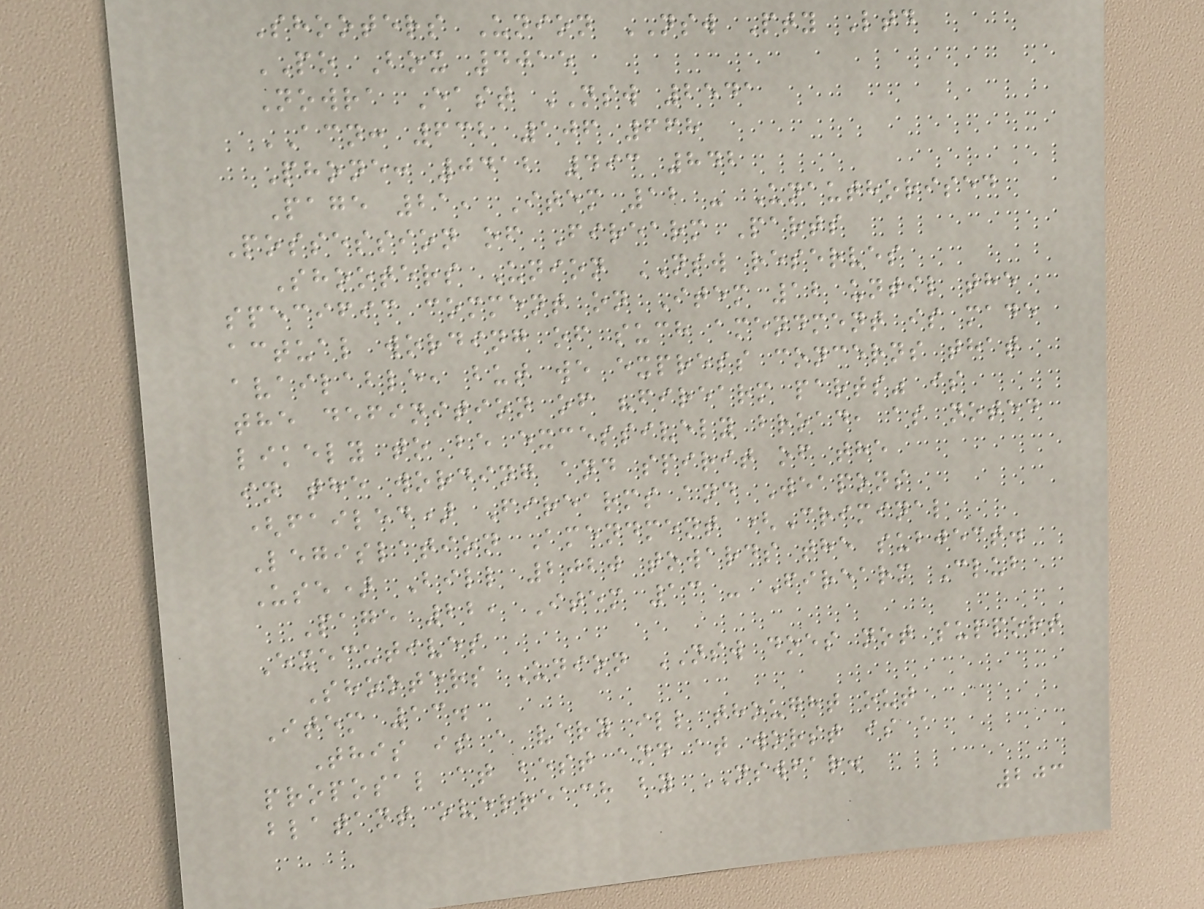Shooters Union NSW Pty Ltd
PO Box 4015
Nowra East NSW 2541
ACN: 632 106 668
Phone: 0412 493 842
Page 21, Item 12 - Unauthorised
Possession of Firearm Parts
Shooters Union NSW reserves
specific comment on Item 12 until the
actual wording of such amendment is made
available, but we express concerns that
the definition of "firearm parts" is
likely to be excessively broad, as noted
in the wording and spirit of the
(failed) Firearms and Weapons
Legislation Amendment (Criminal
Use) Bill 2020 towards the subject.
Page 22, Item 13 - Firearm Club
Executives
Shooters Union NSW does not support
Item 13.
This is a very ill thought out
proposal at best and at worst is a
blatant overreach by NSWFAR.
203
